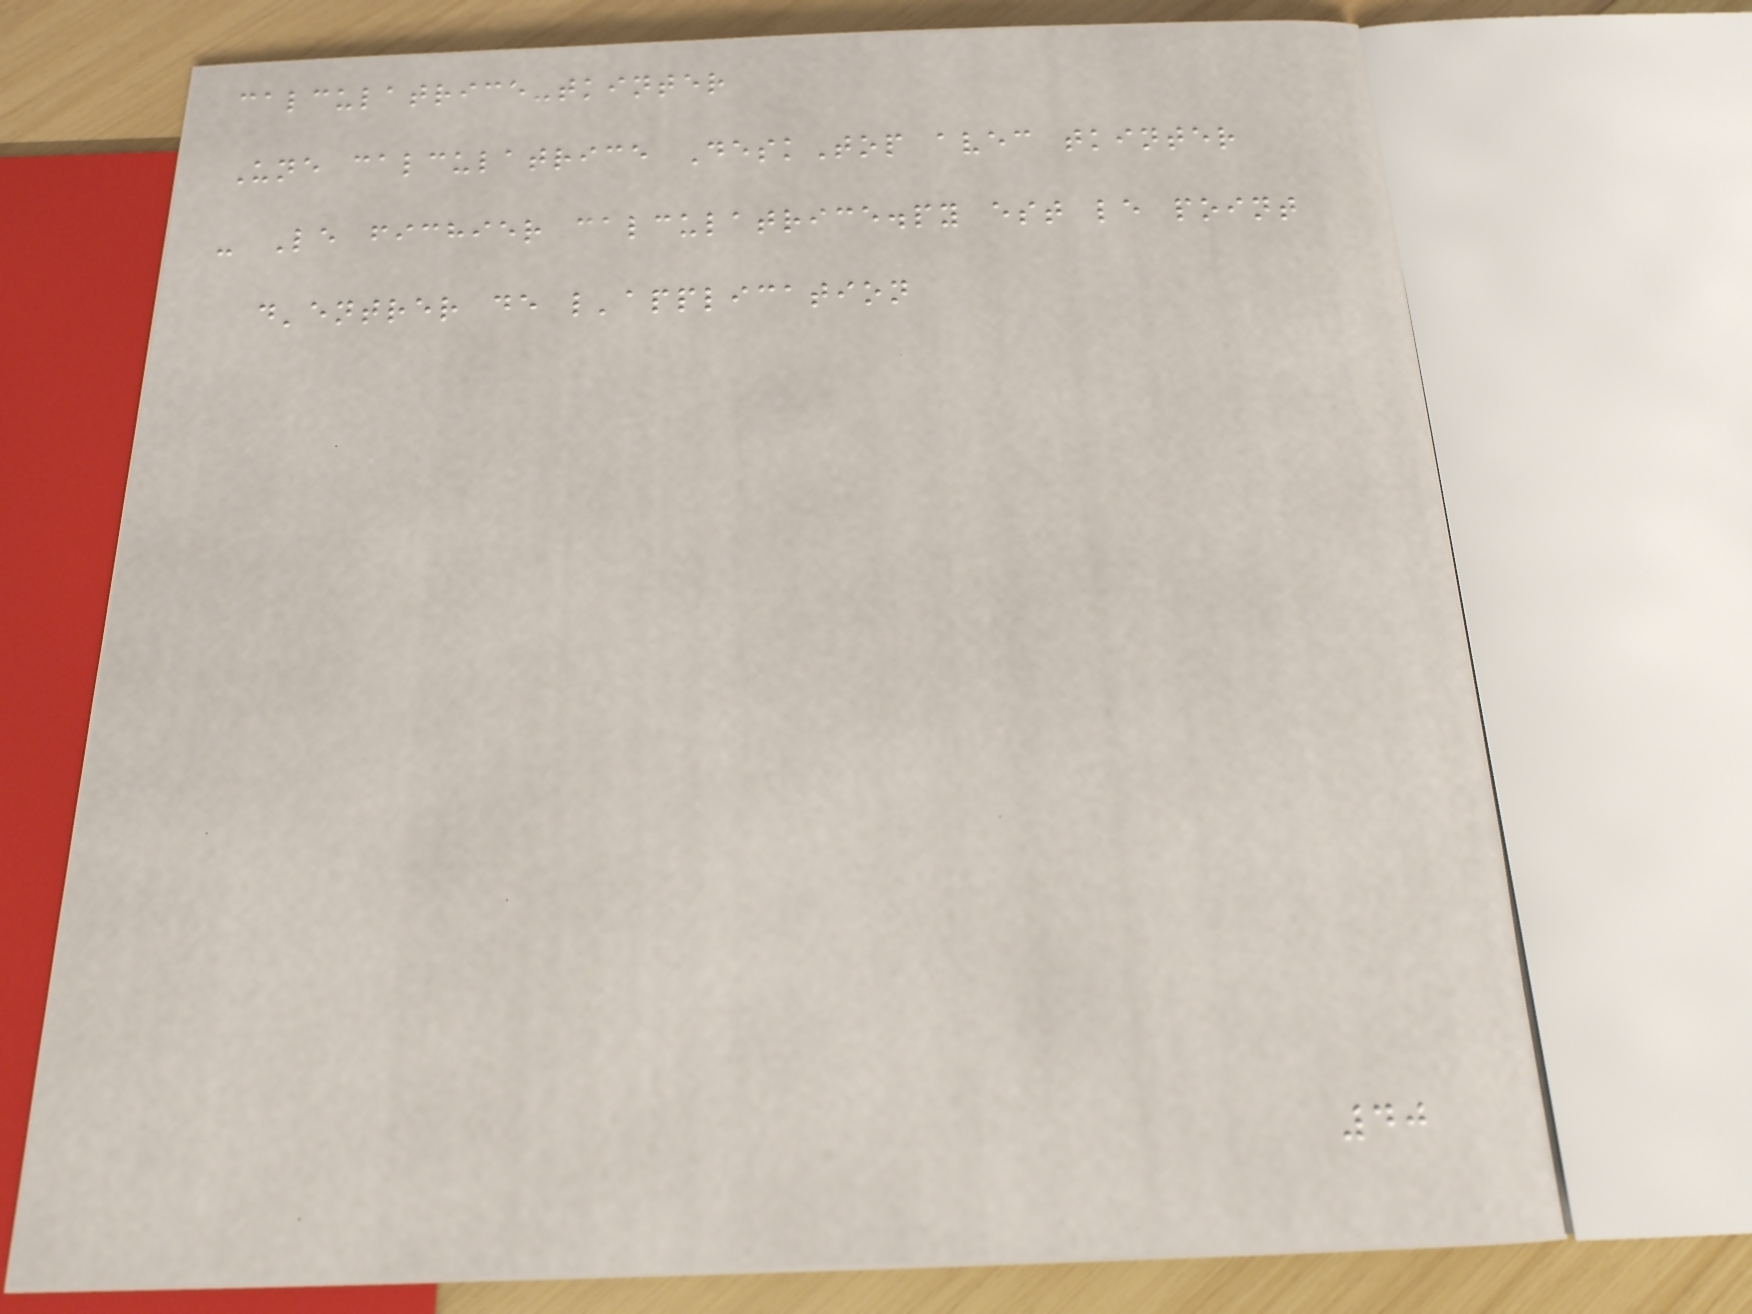calculatrice-tkinter
Une calculatrice DeskTop avec tkinter
- Le fichier calculatrice.py est le point
d'entrer de l'application
40
